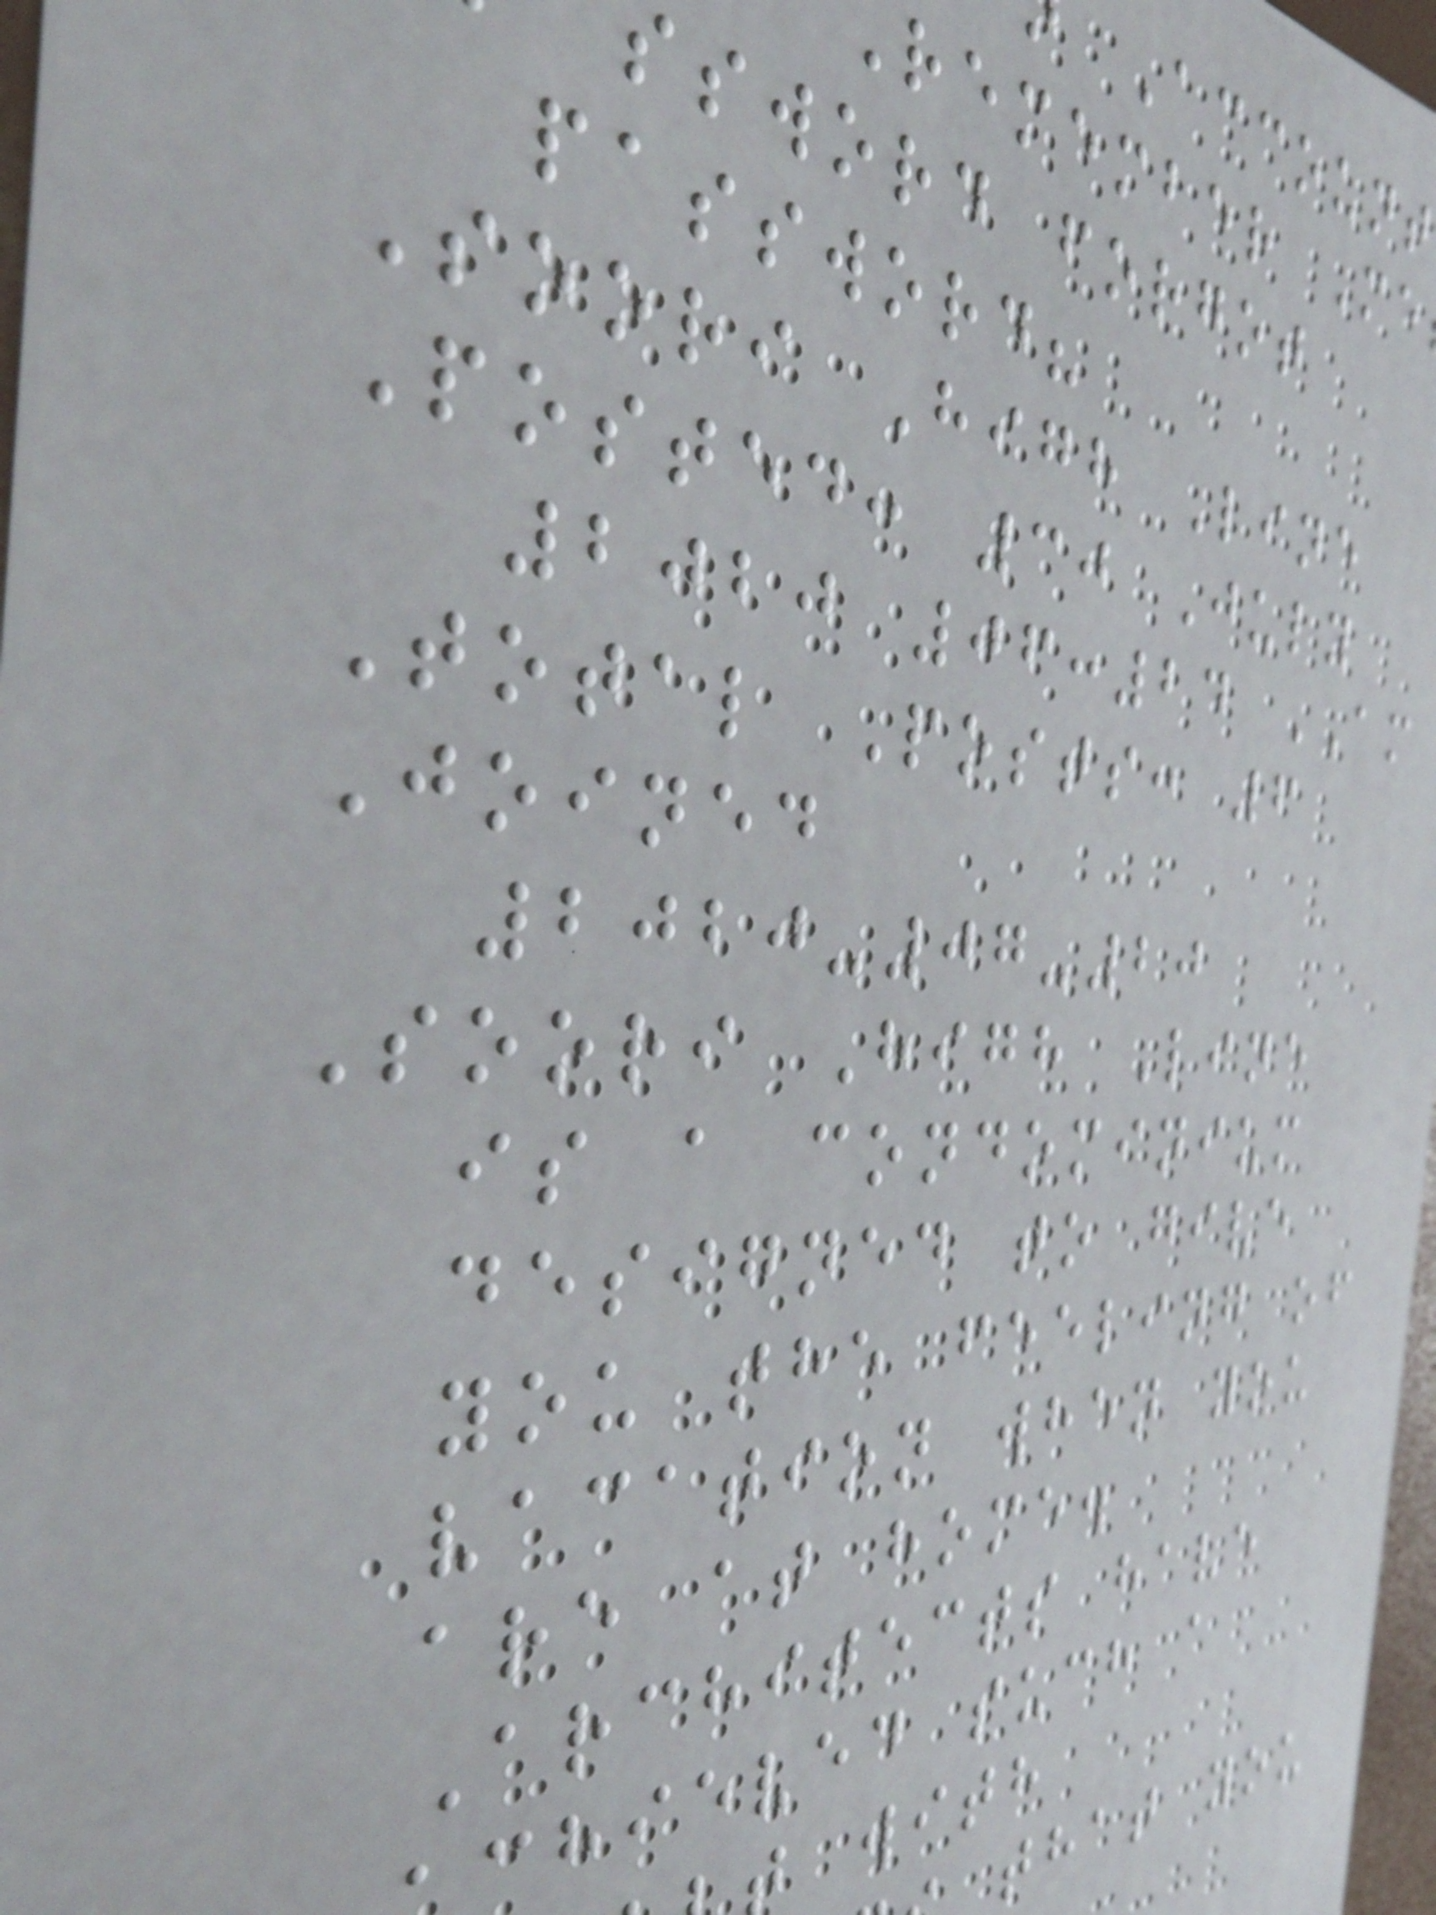Account
remember Me
ssword forgot
password?
Soori High Line
Posted: 30 July
2020 06:24 AM
Total Posts: 6
Joined
2020-07-20
Soori High Line
is a condominium
designed to give
you the feeling of
vacation when you
are at home.
Architects have
chieved such a
with
that you
